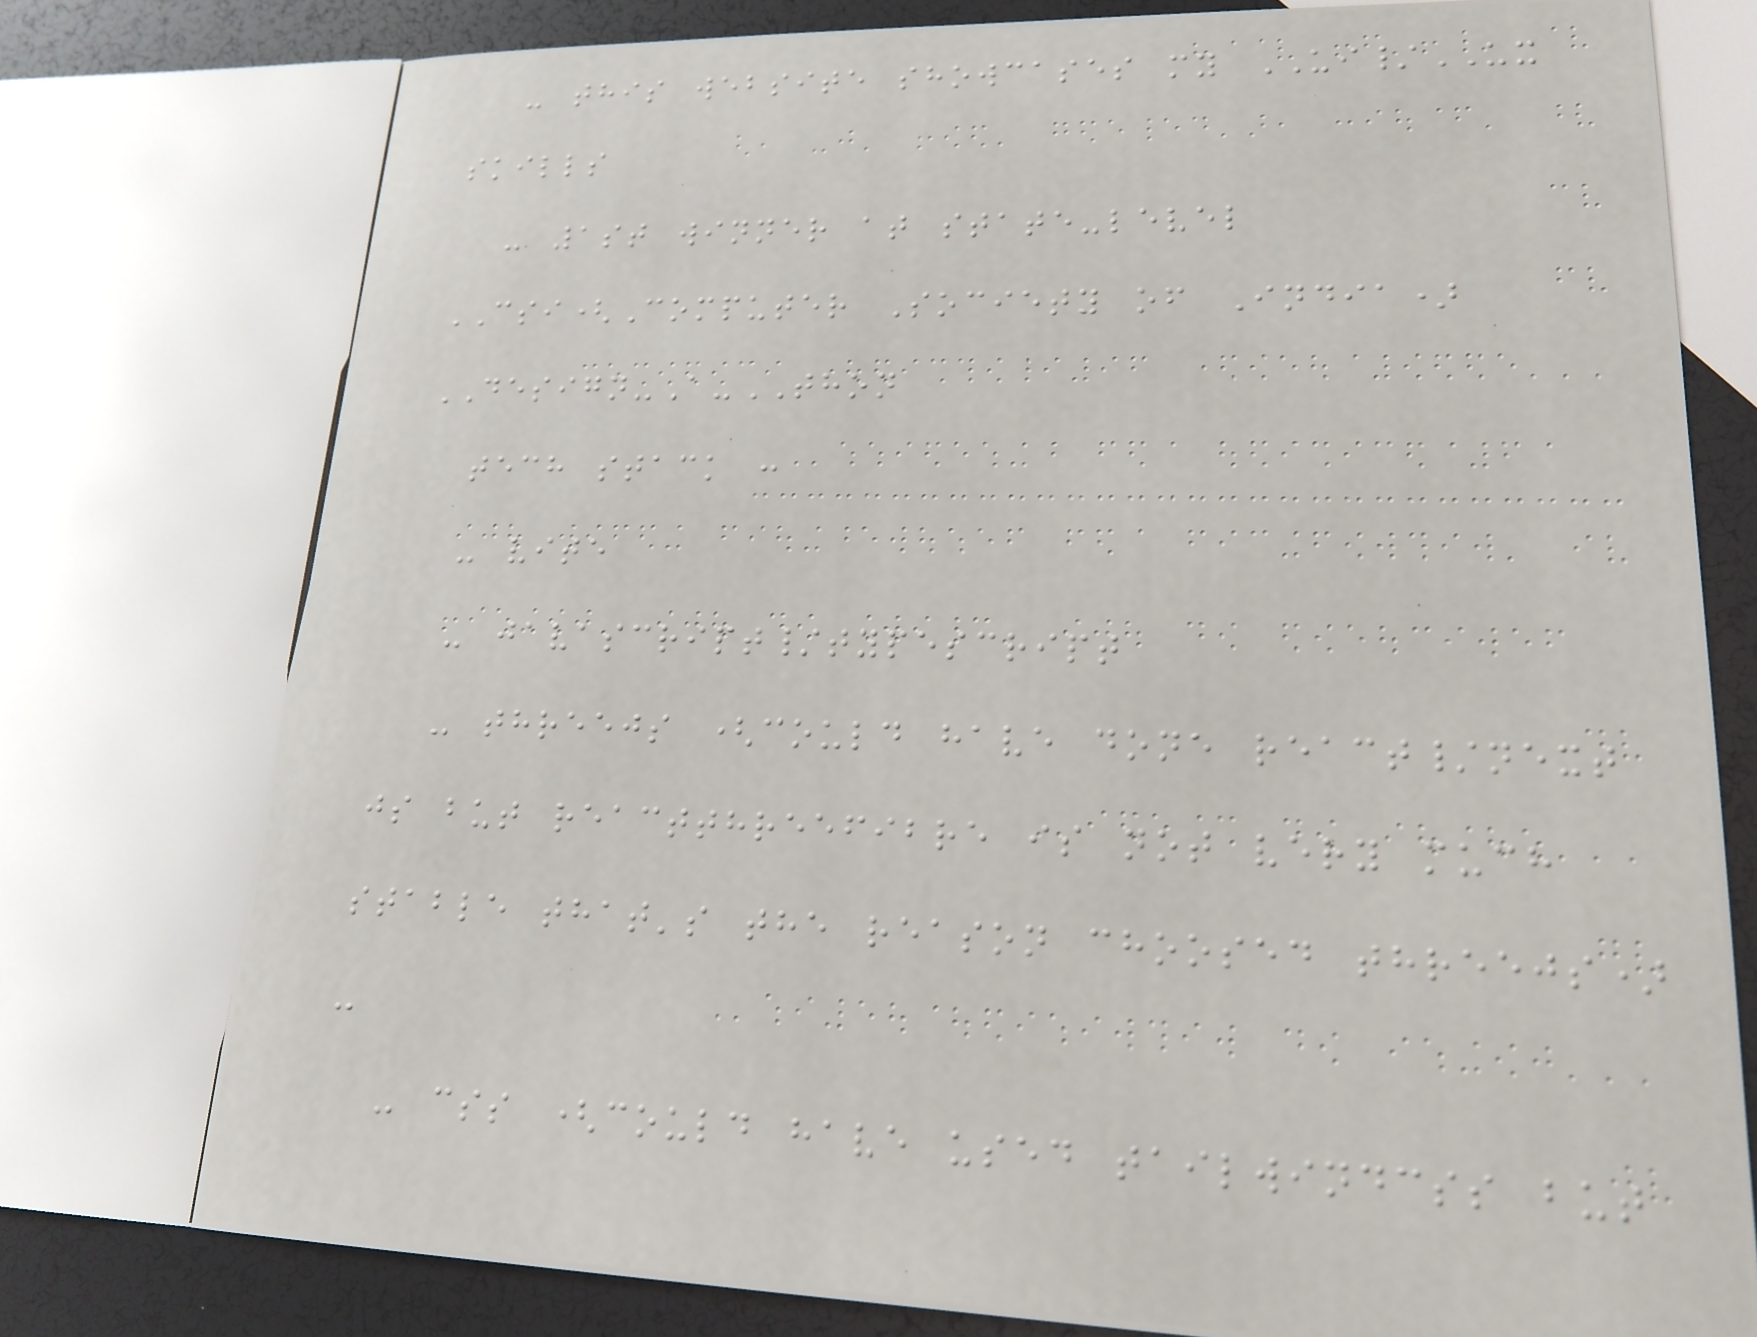- this website showcases my UI/UX
skills
- 1st winner at state-level
CSI(Computer Society of India)
DESIGN-A-THON
tech stack :
- vite
- javascript/typescript
- threejs (could have done react/next
js but reactthreefibre is not very much
stable that's the reason choosed threejs)
-
- css (could have used tailwindcss but
